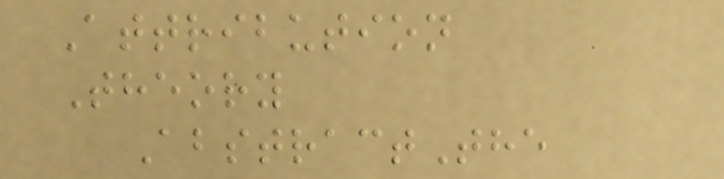Attribution
Theory
AbstractThe
